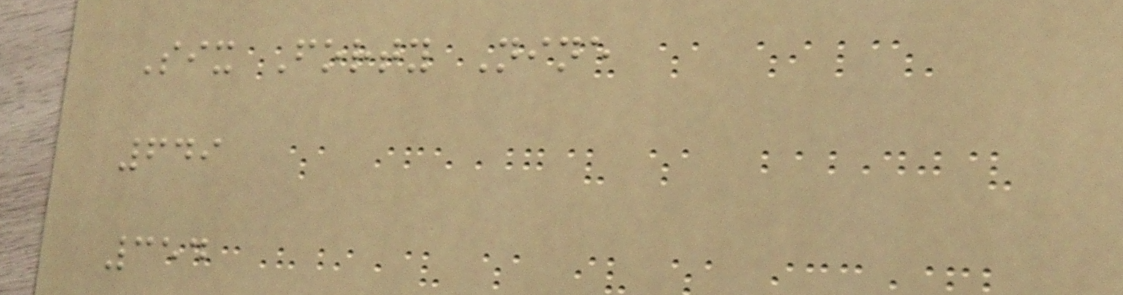Six Forty Nine
649
354
